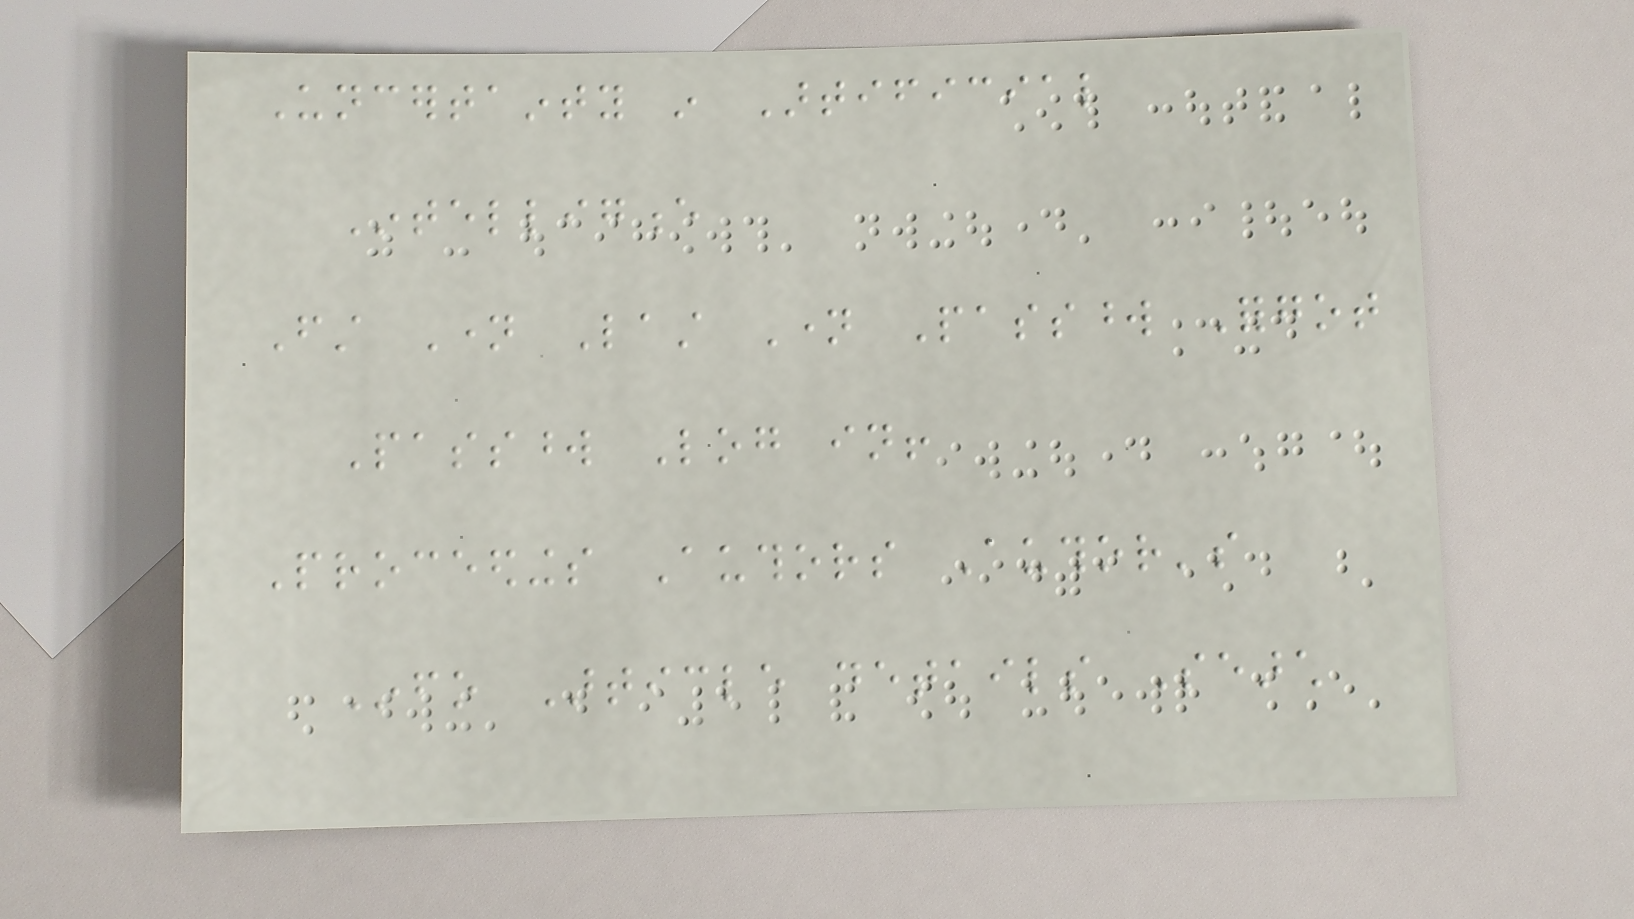Uncertainty in Artificial
Intelligence
First Name Last Name Password Forgot
Password Log in!
Proceedings Authors Author's
Info Article details Search
